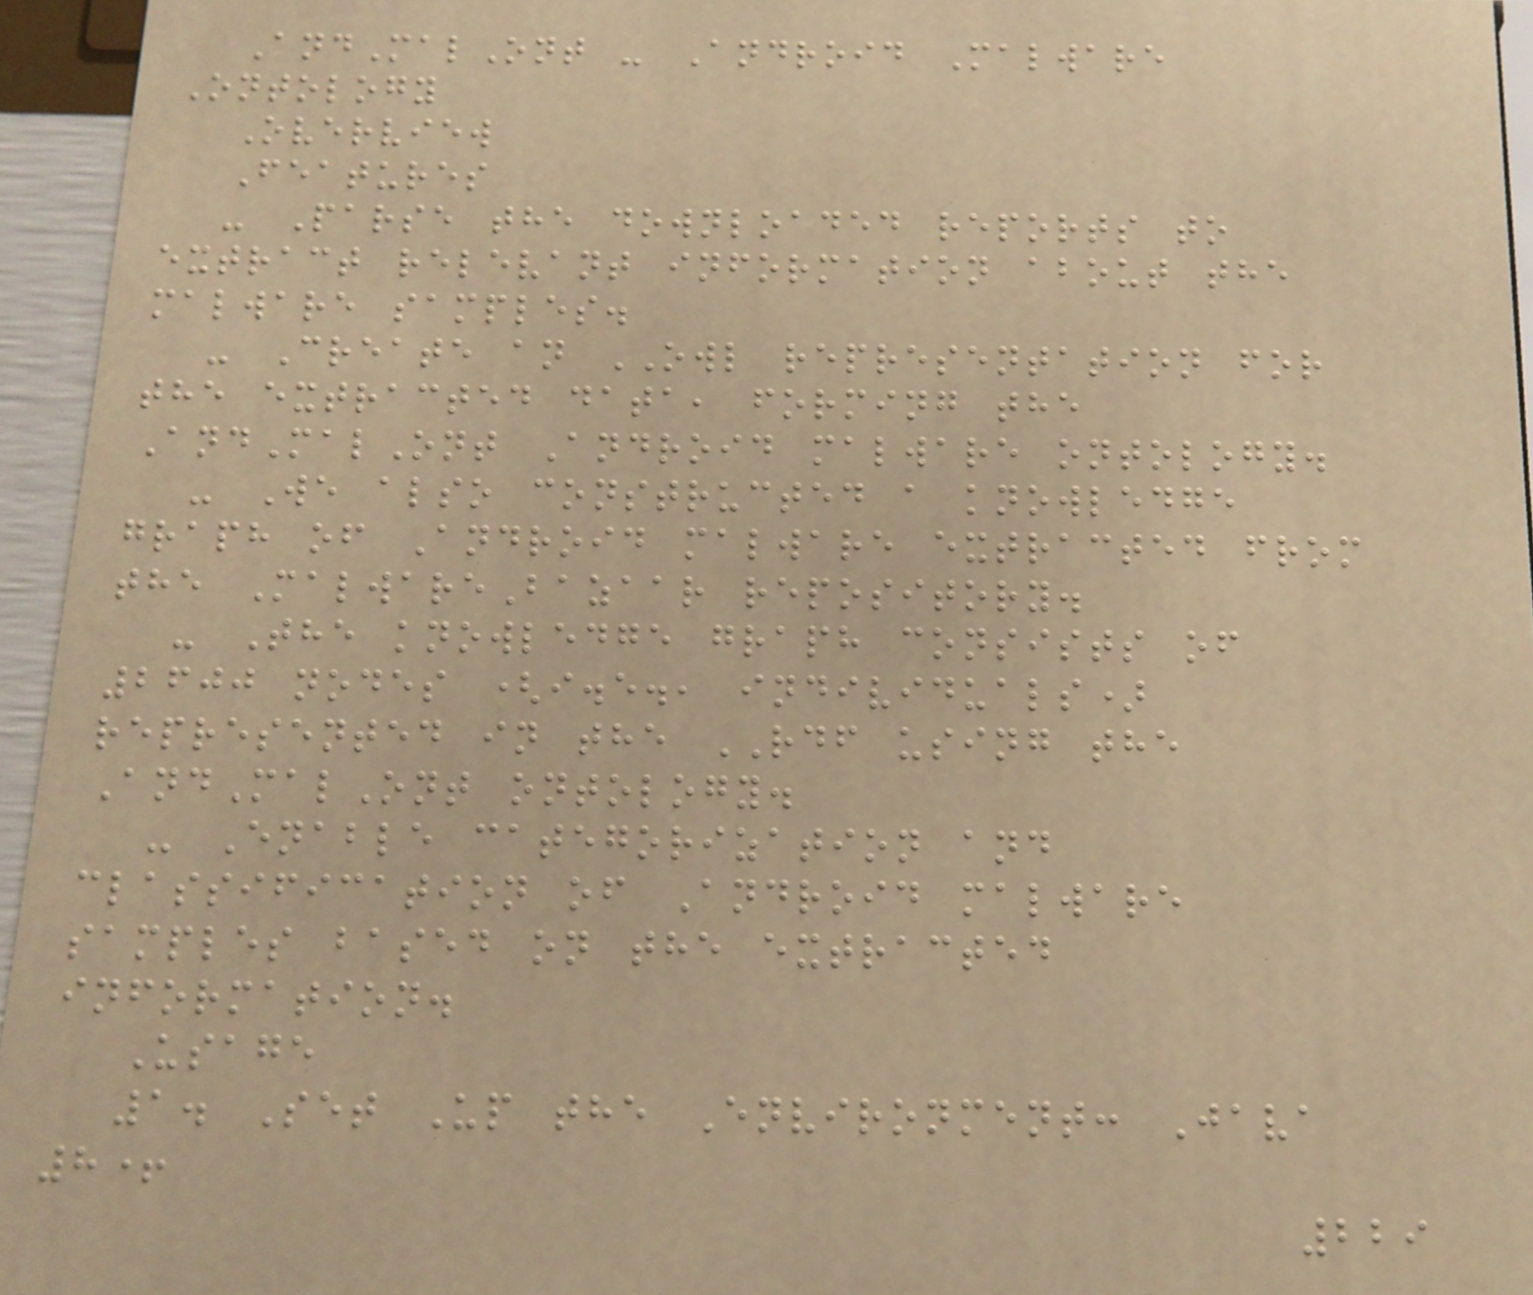AndMalOnt - Android Malware
Ontology
Overview
Features
- Parse the downloaded reports to
extract relevant information about the
malware samples.
- Create an OWL representation for
the extracted data, forming the
AndMalOnt Android malware ontology.
- We also constructed a knowledge
graph of Android malware extracted from
the MalwareBazaar repository.
- The knowledge graph consists of
2600 nodes (i.e., individuals)
represented in the RDF using the
AndMalOnt ontology.
- Enable categorization and
classification of Android malware
samples based on the extracted
information.
Usage
1. Set Up the Environment: Java
8+
229
